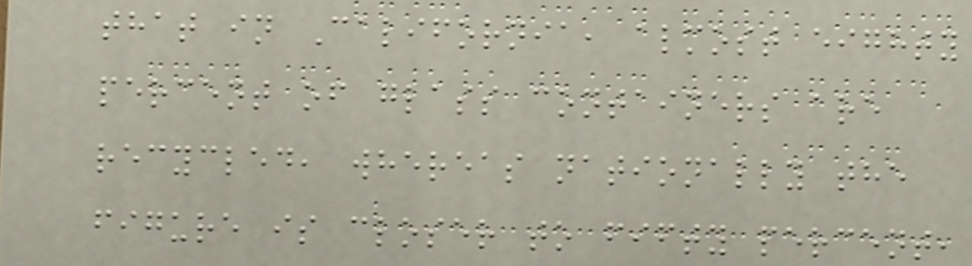that in California, almost eighty
percent of glass containers are
recycled, whereas nationally the
figure is closer to fifty percent,
